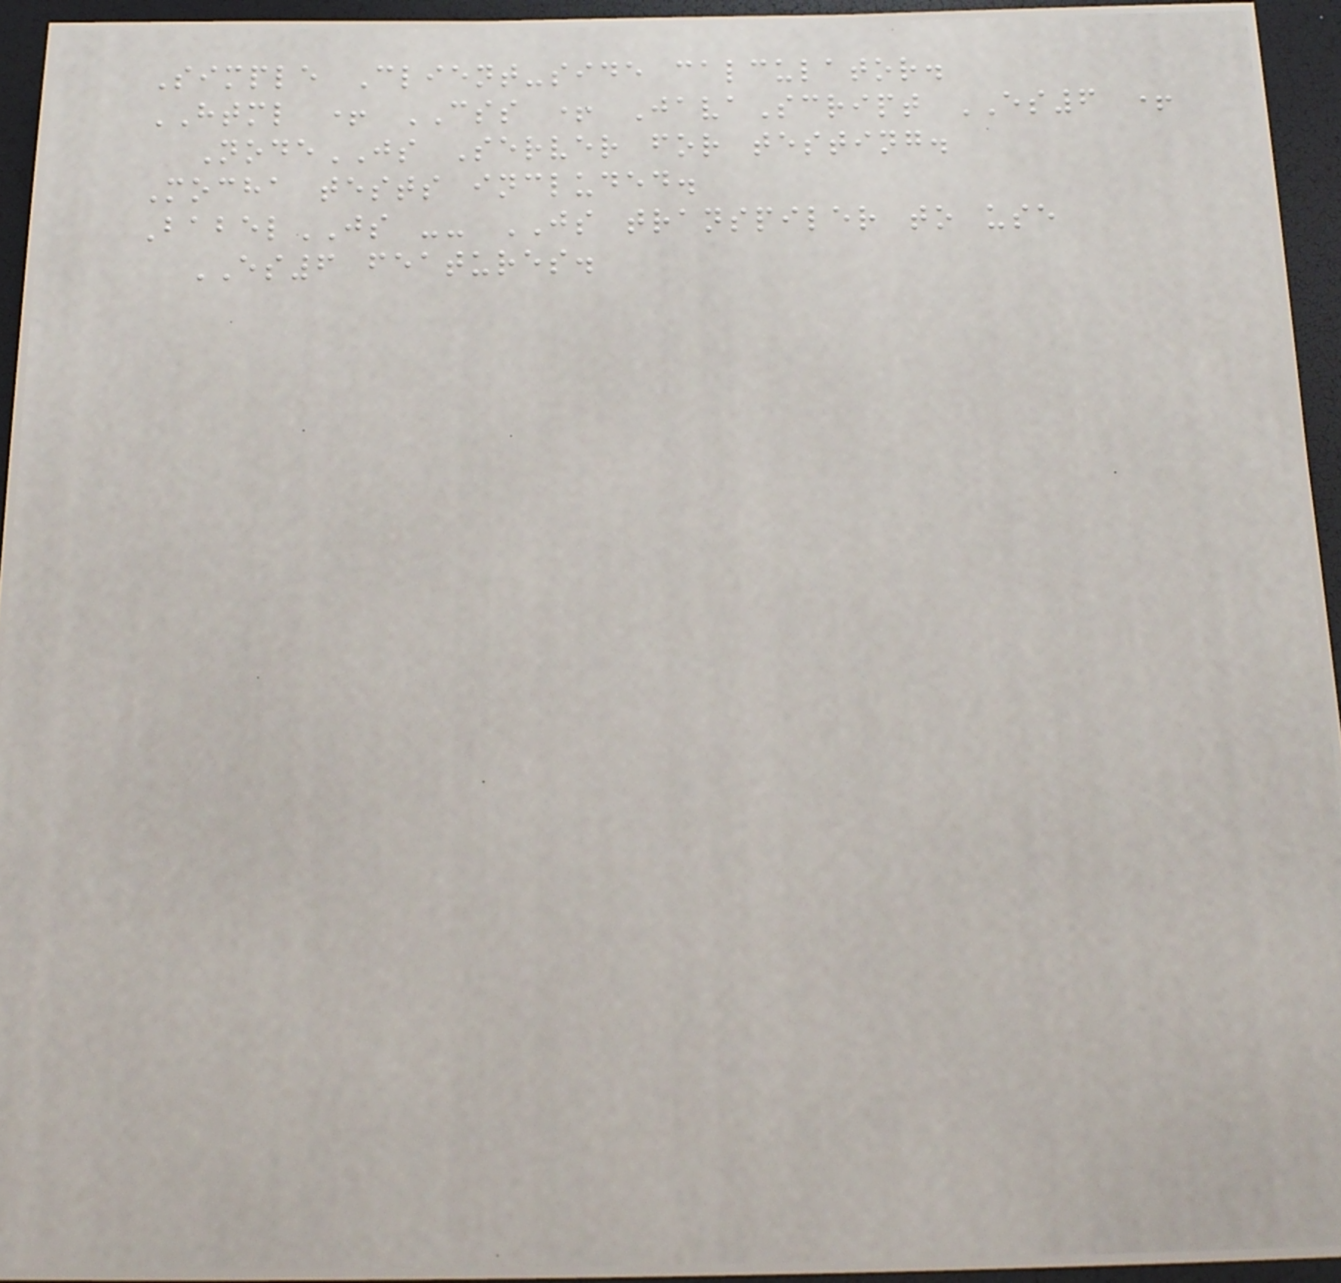Simple Client-side calculator.
HTML + CSS + JavaScript ES6 +
NodeJS Server for testing.
Mocha tests included.
BabelJS -- JS transpiler to use
ES6 features.
